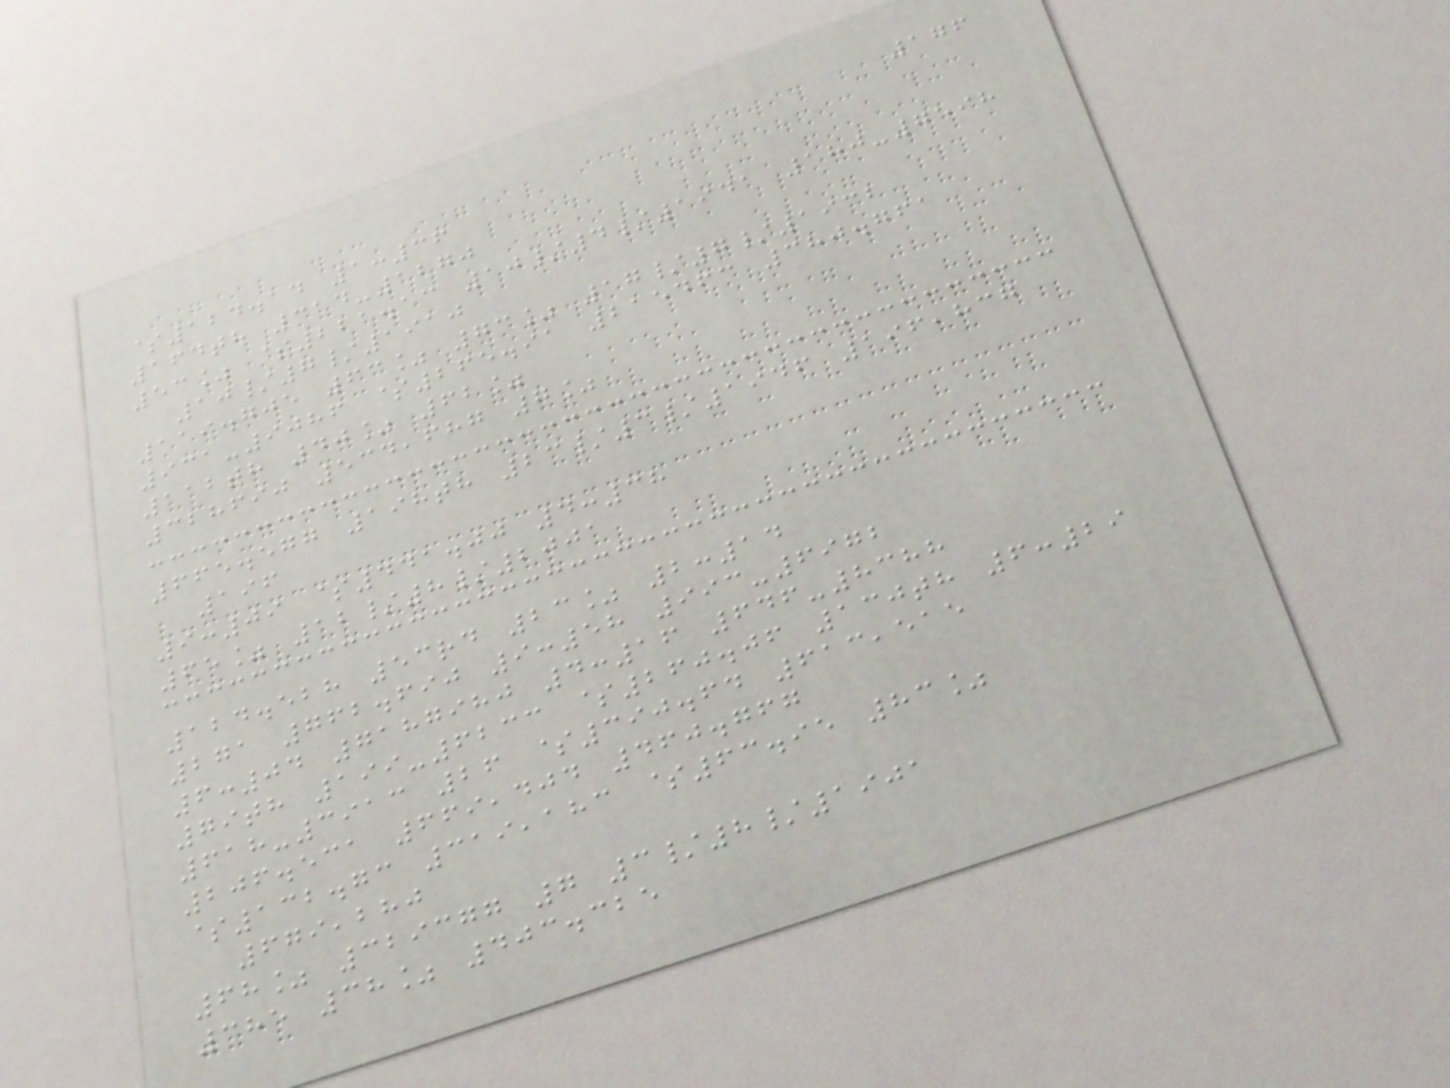176
$124.14 1:36
164th 314-1270
53% $221.13 10/4/1941 180-7598
10/7/1910
119.705 63% 73% 17/7/1932
931-9086 $265.91 215463 380.761
112th 40% 62%
328690 534,687 7%
665.577 198th 23/3/1946 196,837
196
9:09 $441.00 4:38
65% 12/8/2001
124.528 53rd 23% 2:14
271 762.690 9:58 993-6972
6:04 7187980 4:16 646-8388
79th 199-6233 $260.06 130th 6:29
618-3913 26 $390.64 613,515
206.531 669,404 460.767
$132.73 319,183 $63.95 83%
679,280
68% 329377 7 3/8/1901
385 38% 403.325
